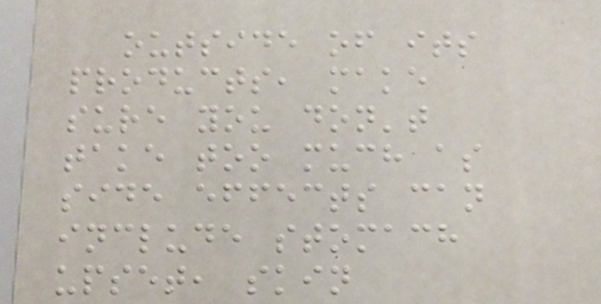outside of its
products, make
sure you don't
take too much as
side effects can
include stomach
upset, skin
